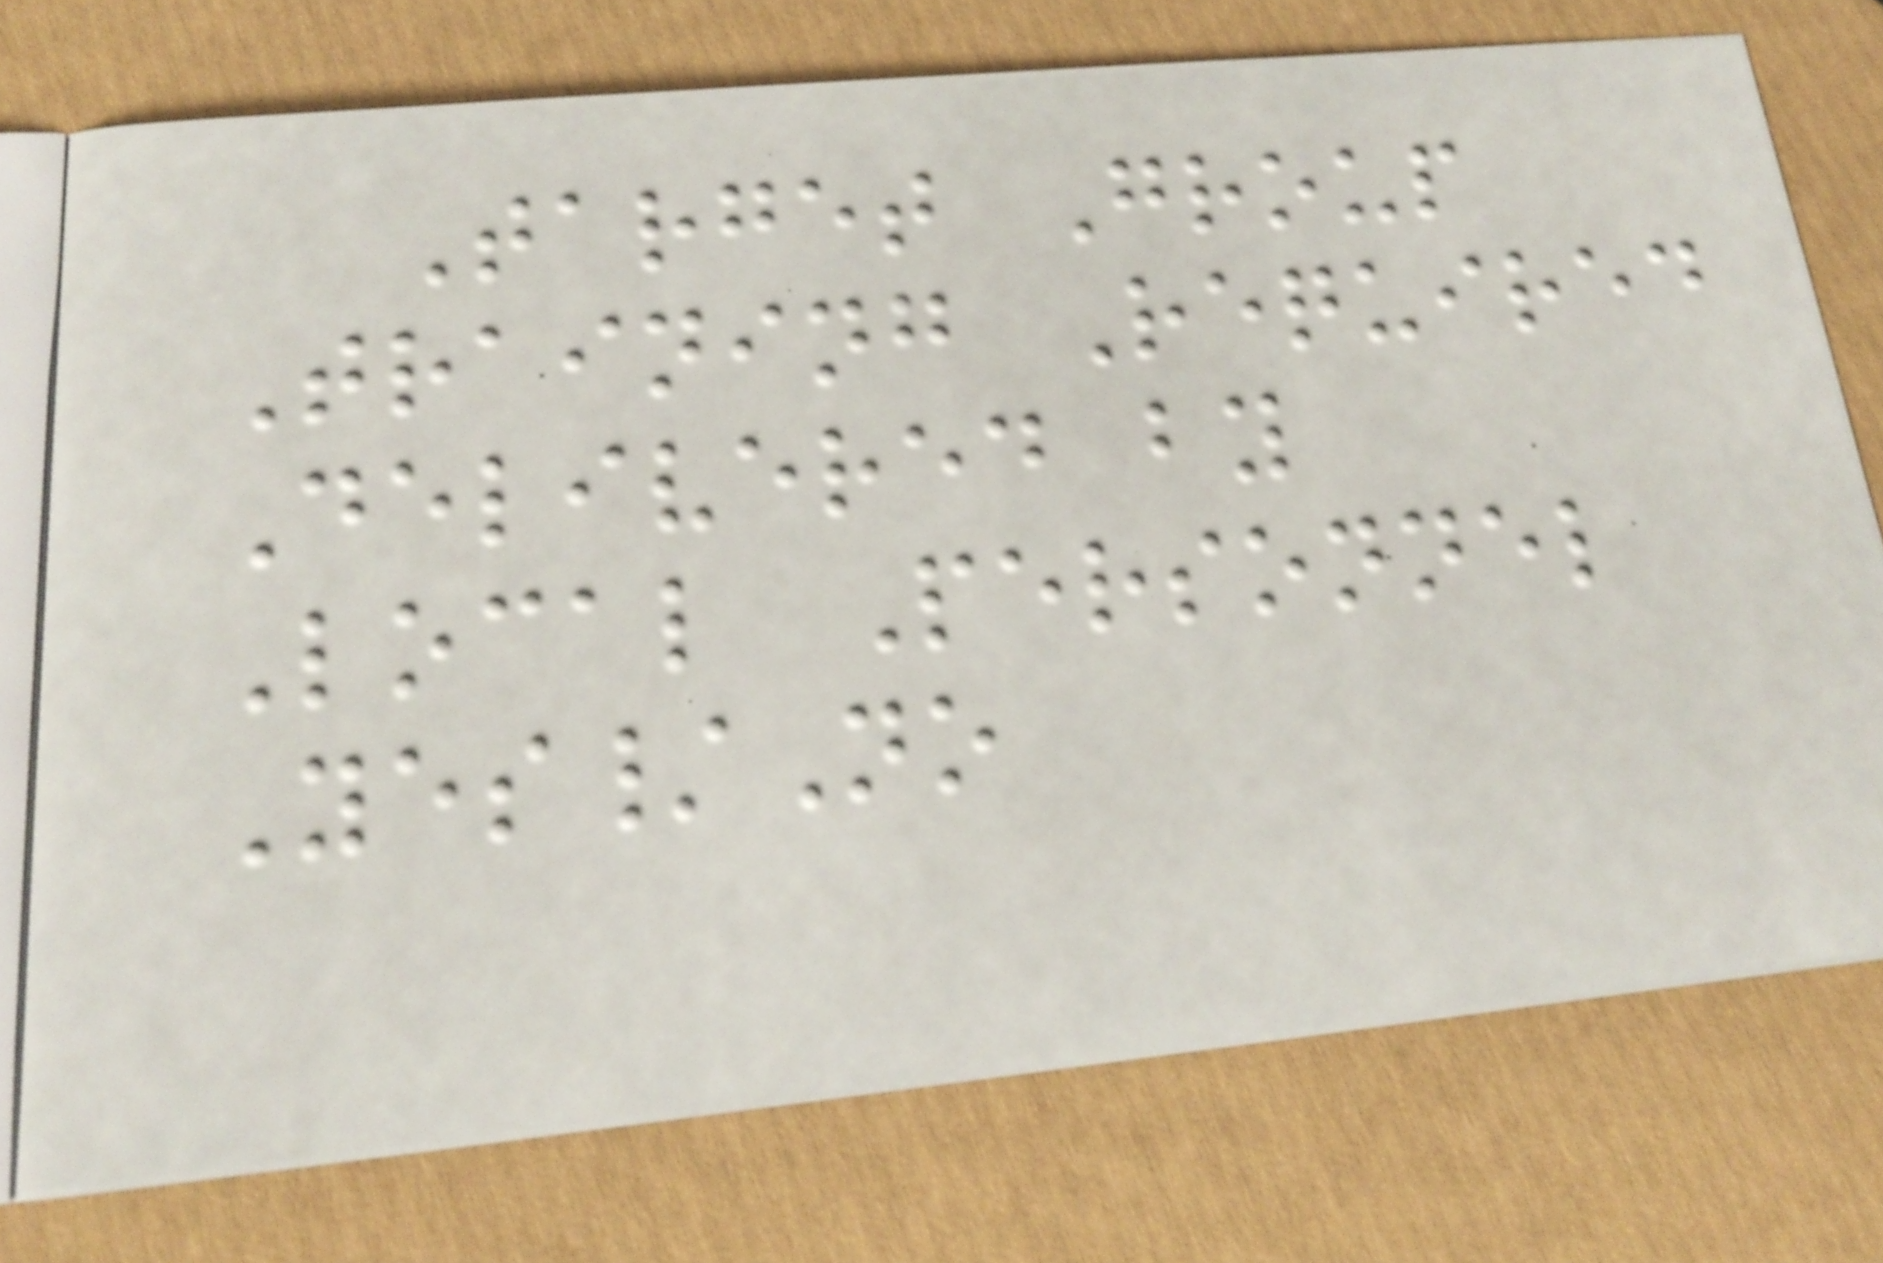Target Group
Training Required
Delivered by
Local Personnel
Yes/No
